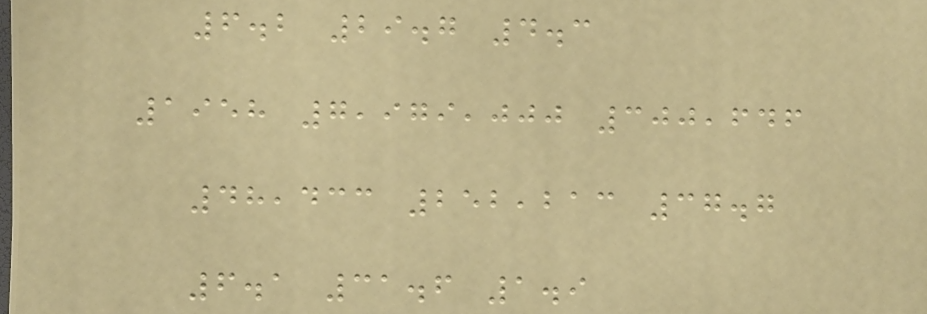6.2 29.7 4.3
1958 7,979,000 300,646
48,433 252,213 37.7
6.1 31.6 1.9
